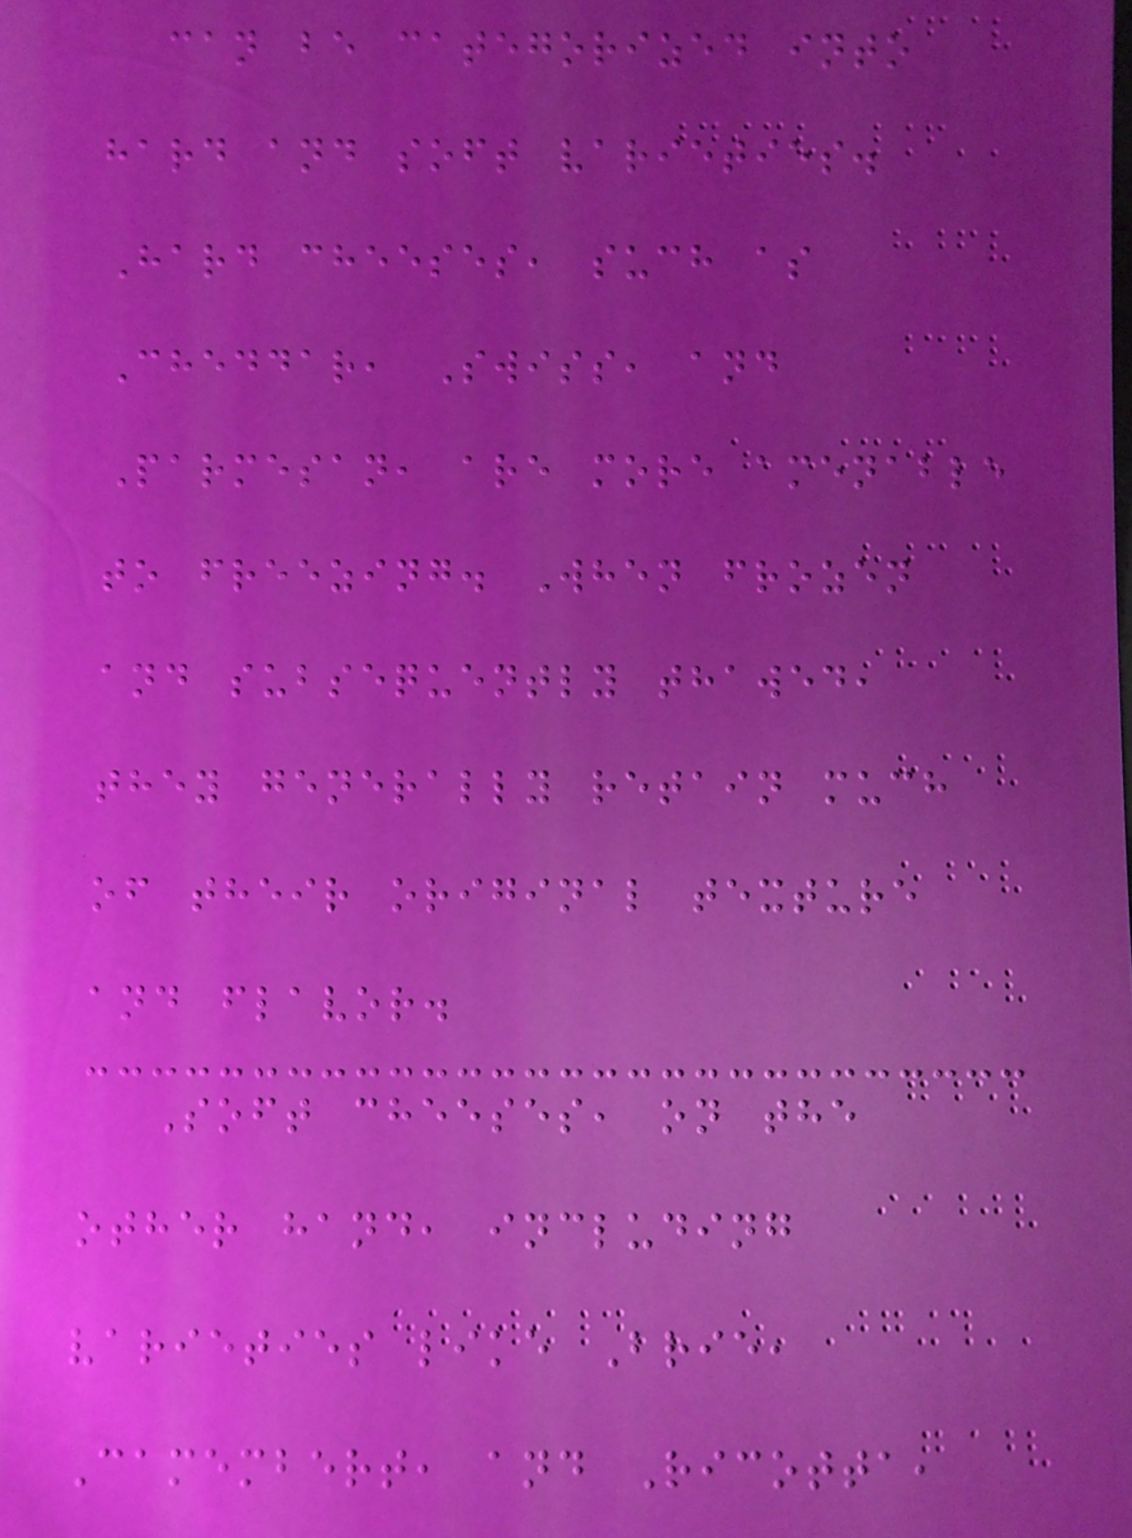can be categorized into
hard and soft varieties.
Hard cheeses, such as
Cheddar, Swiss, and
Parmesan, are more amenable
to freezing. When frozen
and subsequently thawed,
they generally retain much
of their original texture
and flavor.
Soft cheeses, on the
other hand, including
varieties like Brie,
Camembert, and Ricotta,
